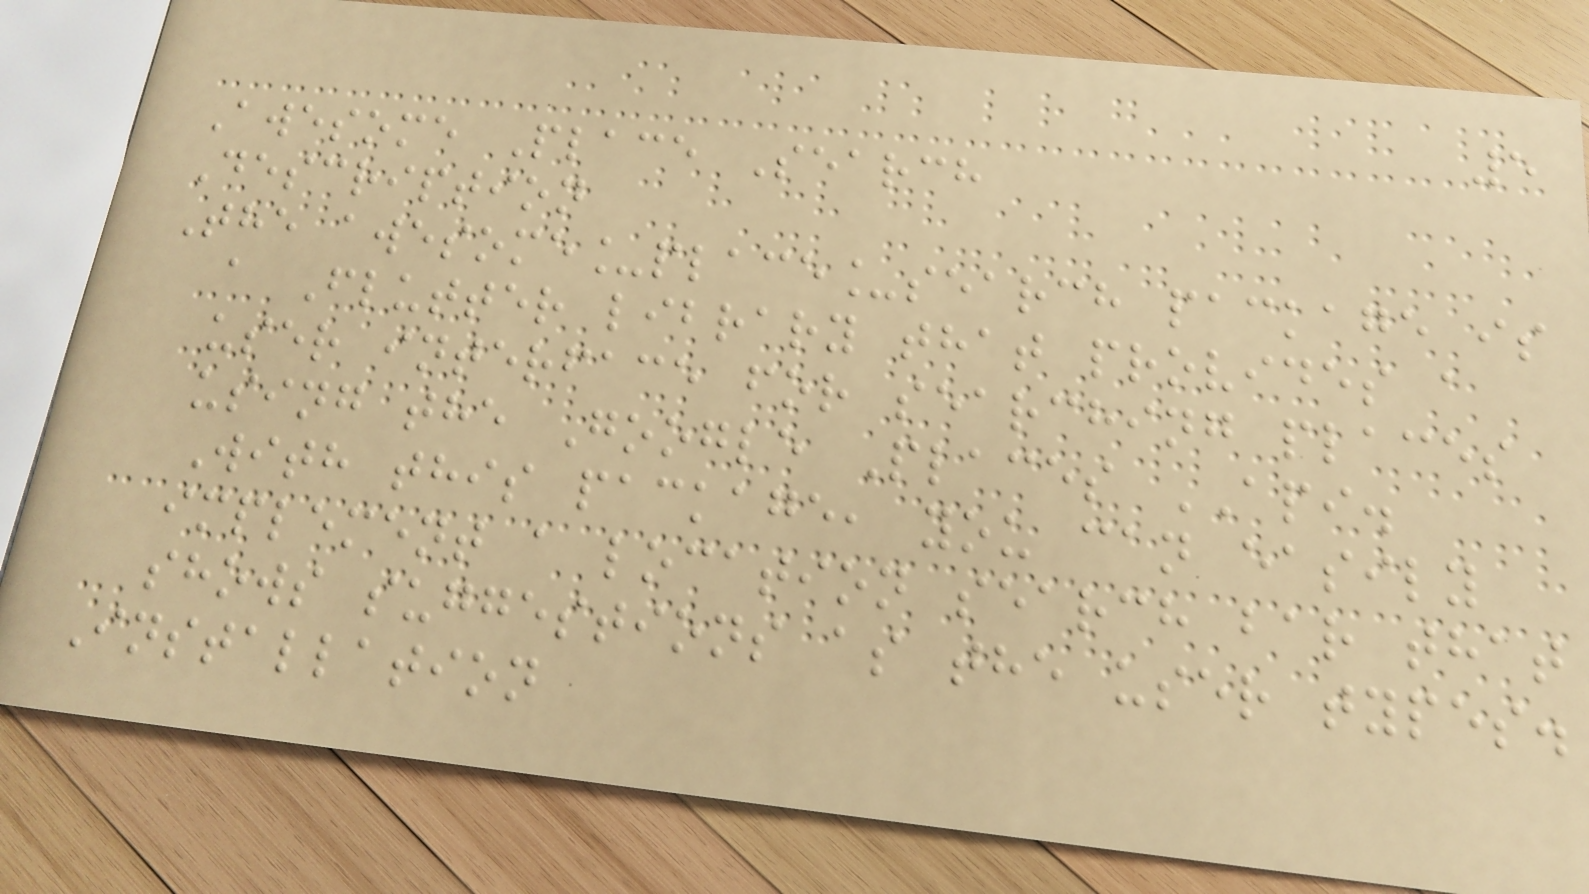5
Awesome Place Search
Description
The awesome_place_search package is
a Flutter library that provides a
user interface for searching places
using the Google Places API.
With this package, you can easily
implement a location search bar that
shows suggestions as the user types.
Installation
